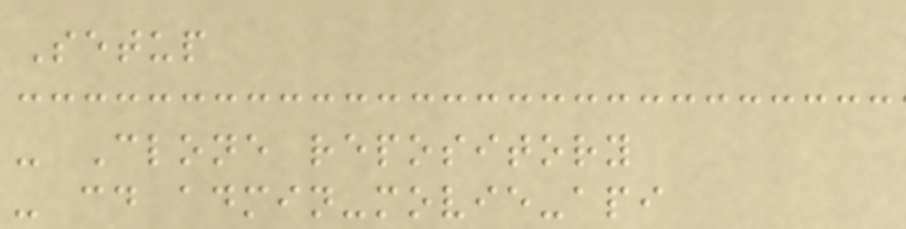Setup
- Clone repository
- cd admin-movie-api
